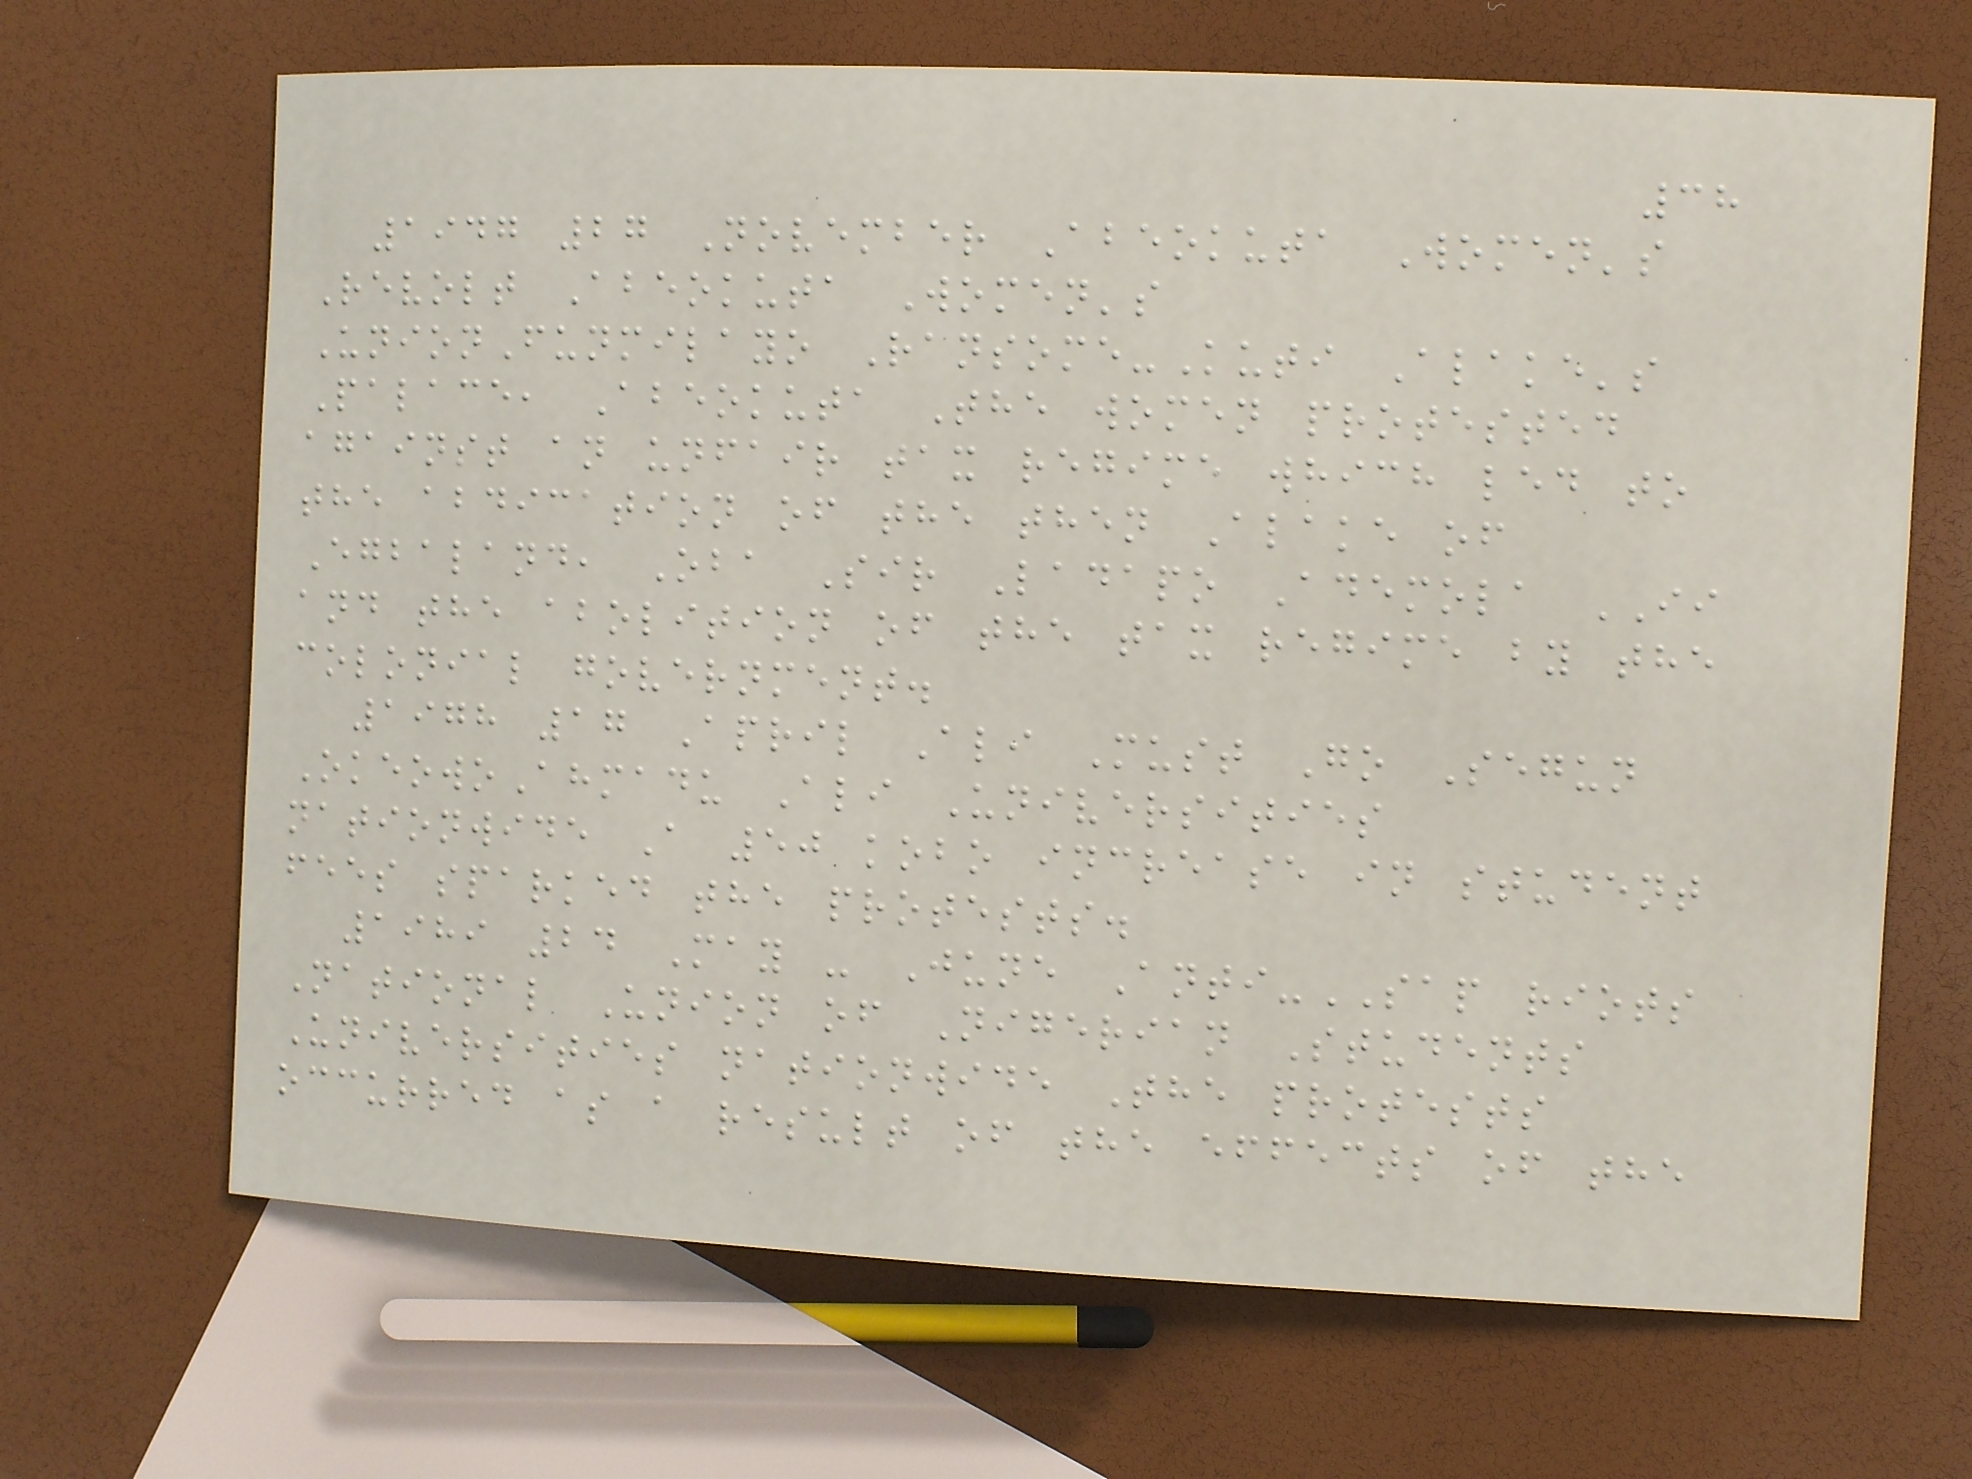38
1947 27 November Abeokuta Women's
Revolt Abeokuta Women's
UnionFunmilayo Ransome-Kuti Alake's
Palace, Abeokuta The women protested
against an unfair tax regime which led to
the abdication of the then Alake of
Egbaland, Oba Sir Ladapo Ademola II
and the abolition of the tax regime by the
colonial government.
1978 17 April Ali Must Go Segun
OkeowoAhmadu Ali Universities
nationwide A 50 kobo increase in student
fees sparked the protests.
1989 24 May - June Anti-SAP riots
National Union of Nigerian Students
Universities nationwide The protests
occurred as a result of the effects of the
